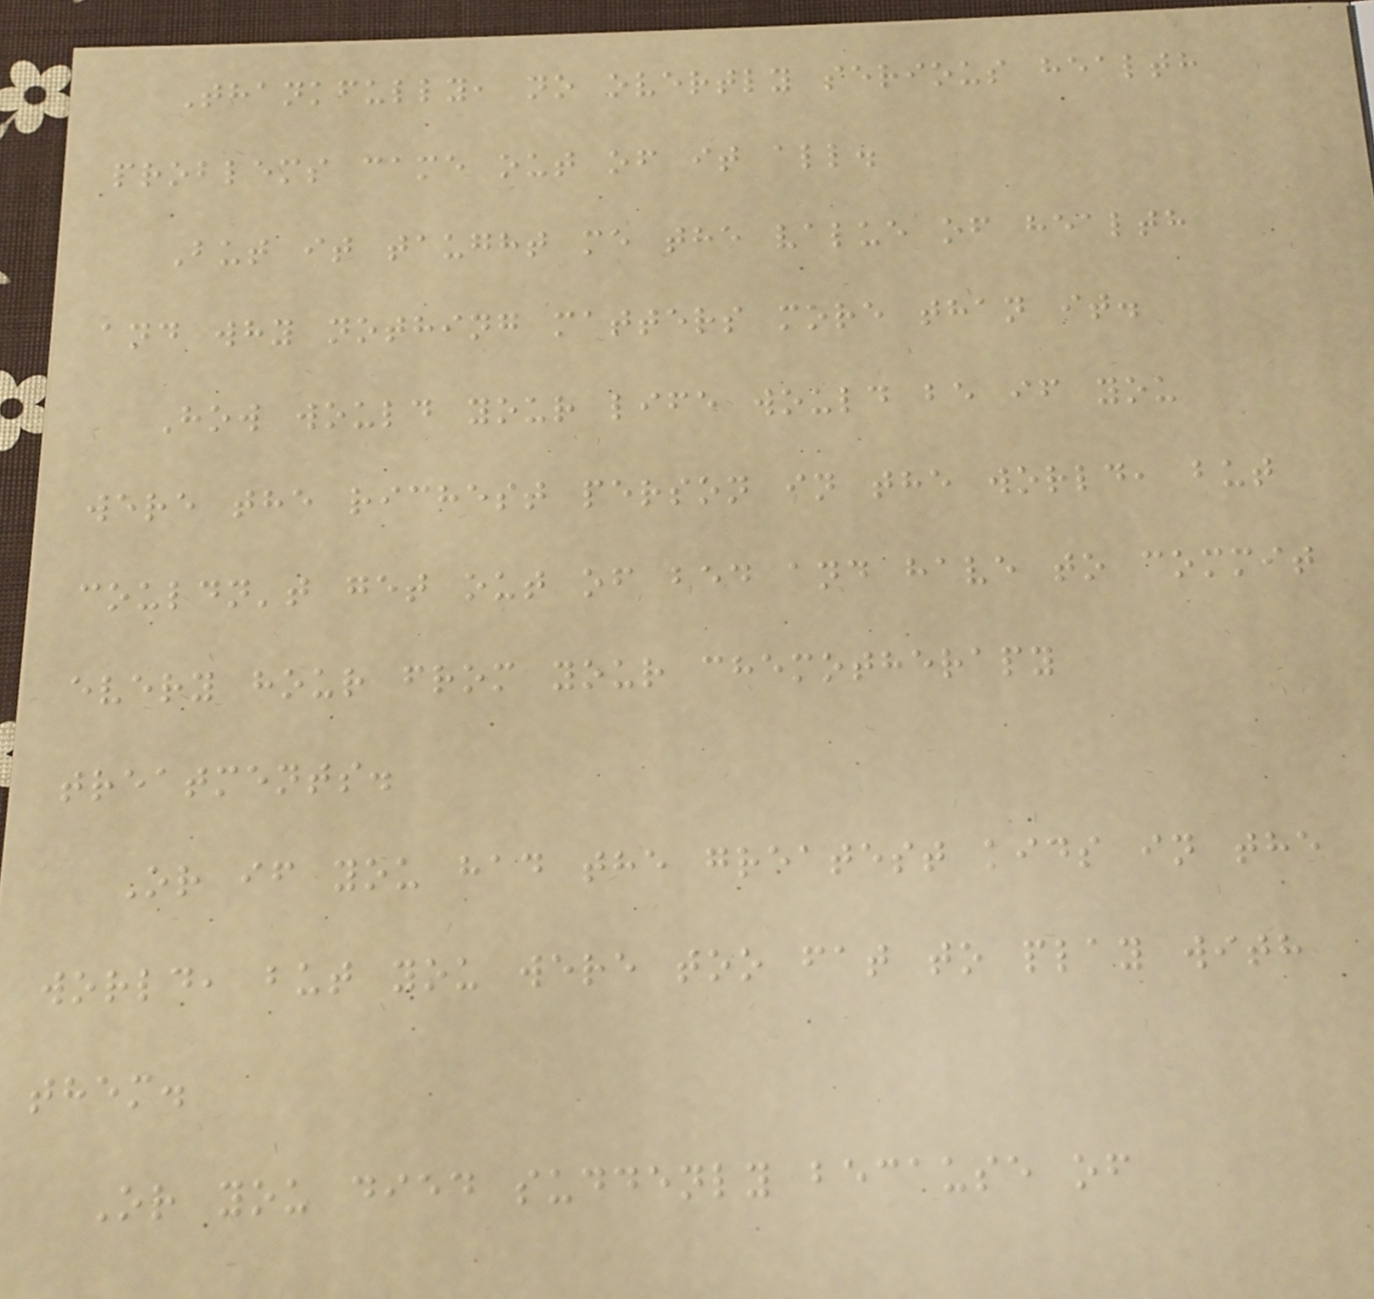Thankfully, no overtly serious health
problems came out of it all.
But it taught me the value of health
and why nothing matters more than it.
How would your life would be if you
were the richest person in the world, but
couldn't get out of bed and have to commit
every hour from your chemotherapy
treatments.
Or if you had the greatest kids in the
world, but you were too fat to play with
them.
Or you died suddenly because of
